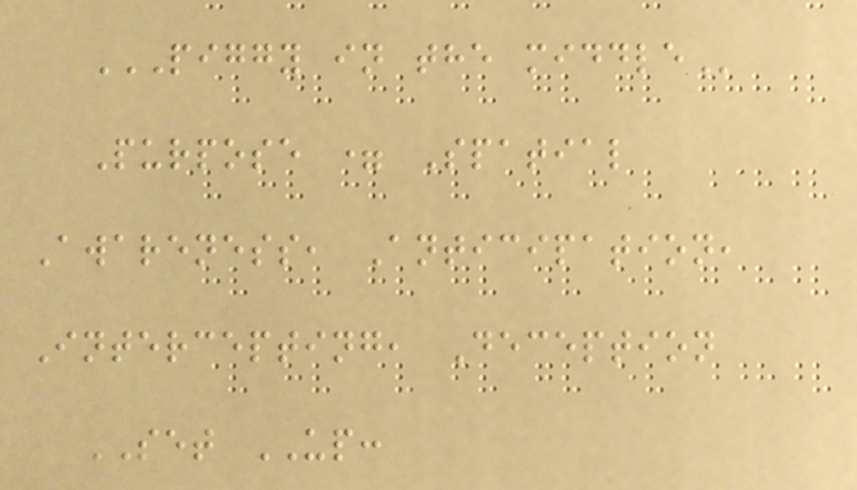PIGGY IN THE MIDDLE
Purpose = Spatial
Awareness, Anticipation,
Intercepting, Deception
SET UP:
